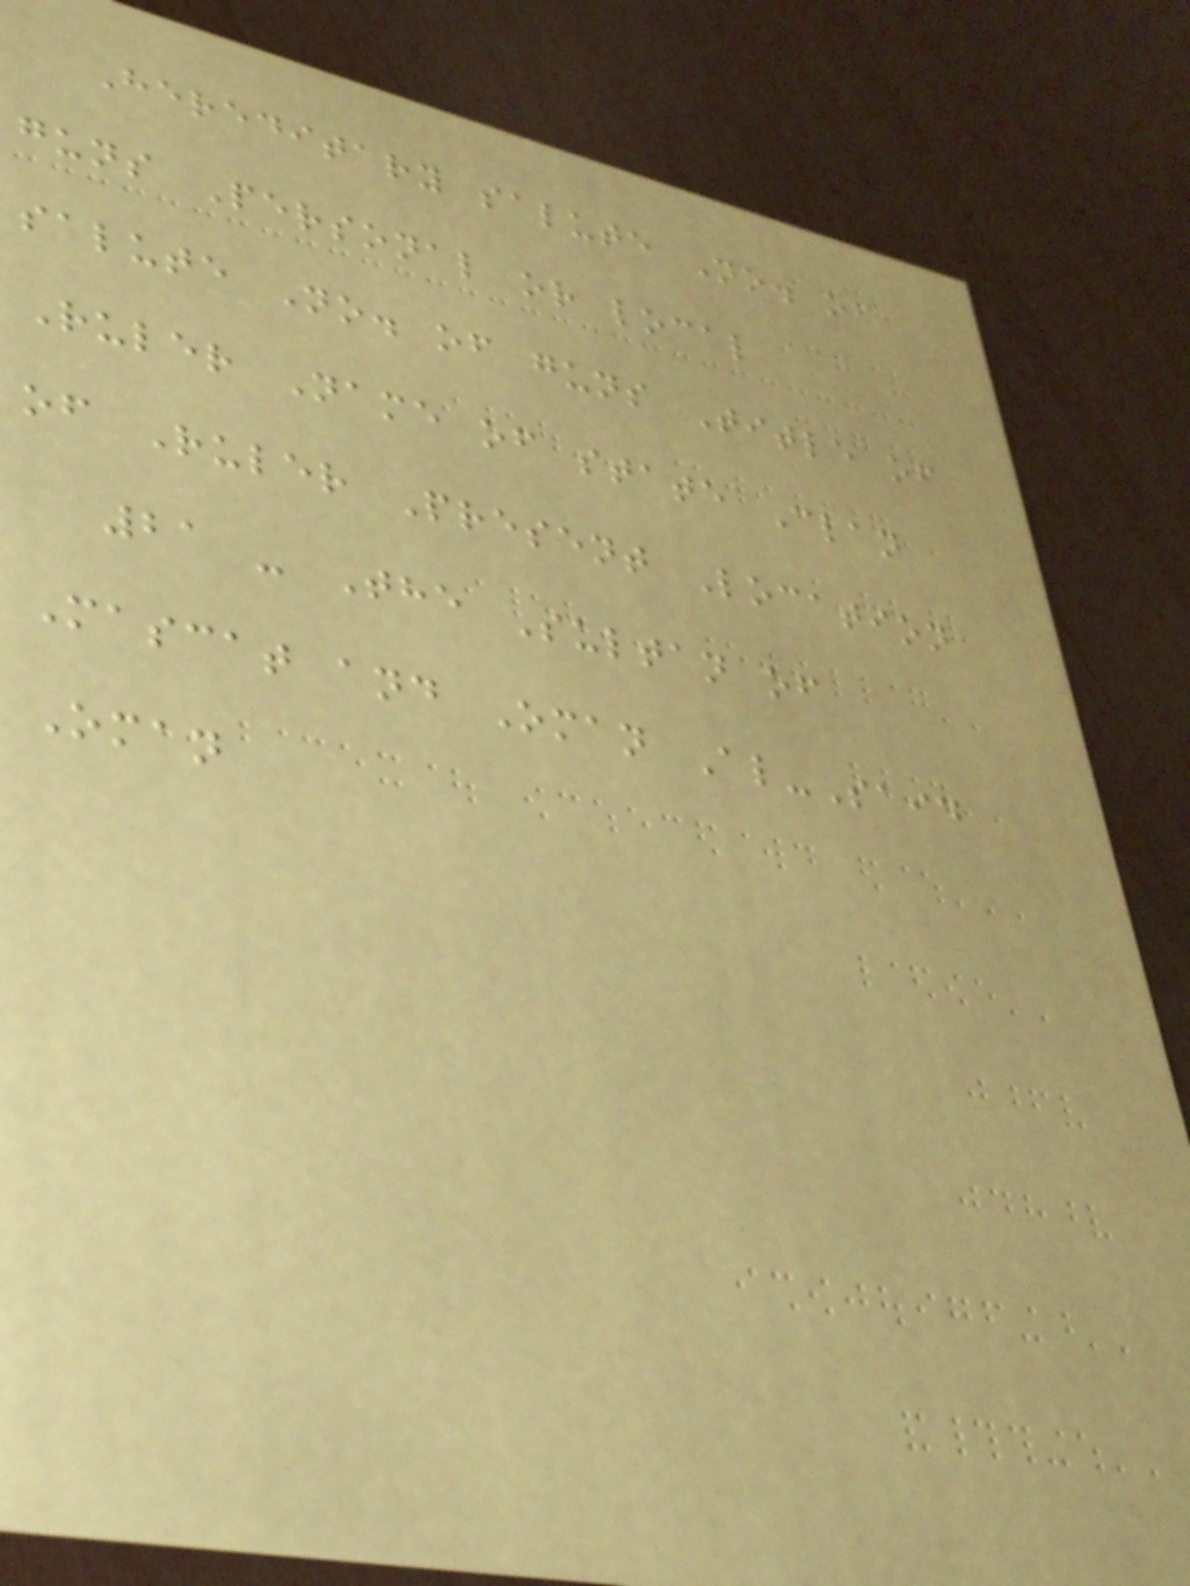Hereditary salute No. of
guns Personal or local
salute No. of guns Title of
Ruler Name of state Clan
of Ruler Present Location
21 - The Sultan of
Mascat and Oman Al-Said
Oman
